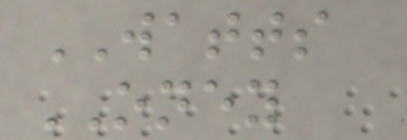WATTS
ONEY
